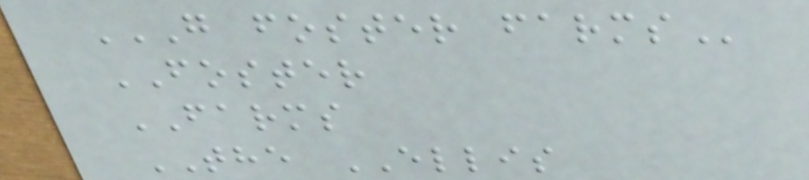G FOSTER FARMS
FOSTER
FARMS
THE ELLIS
